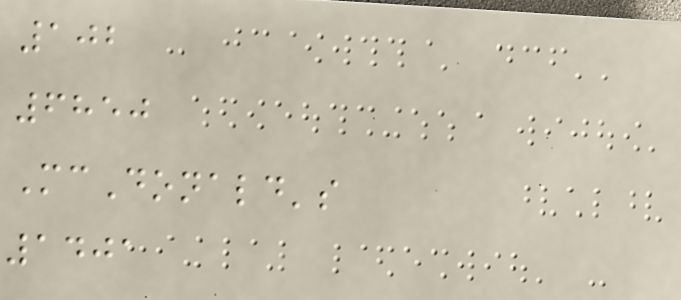102
6850
McDonald's
1401
